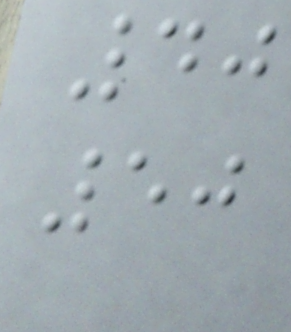40
50
